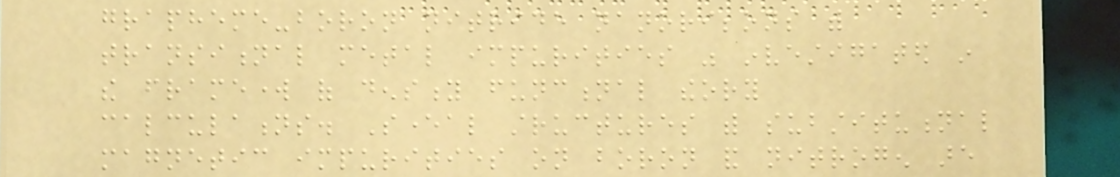grapheme-boron nitride nanoribbons with
transitional metal impurities was investigated in
the framework of density functional theory
calculations. Several structures with substitutional
magnetic impurities on boron and nitrogen are
